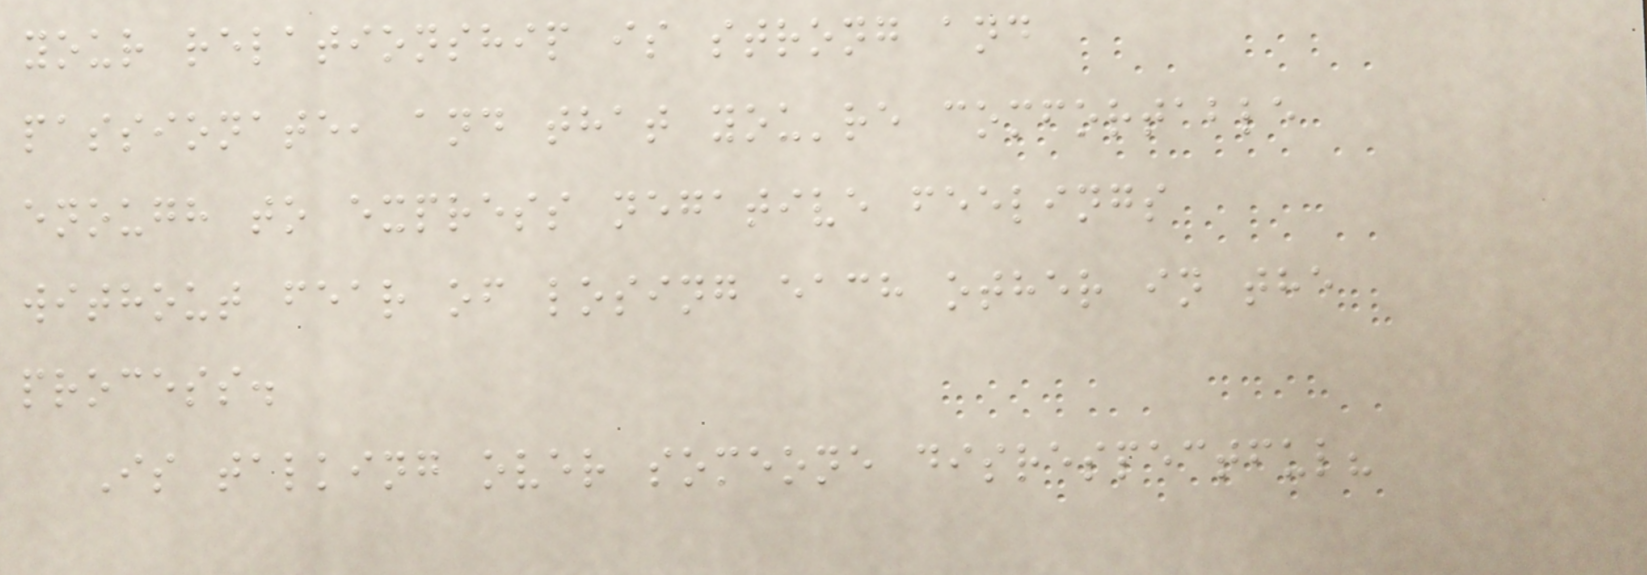your relationship is strong and
passionate, and that you're comfortable
enough to express negative feelings
without fear of losing each other in the
process.
Is talking over someone disrespectful?
